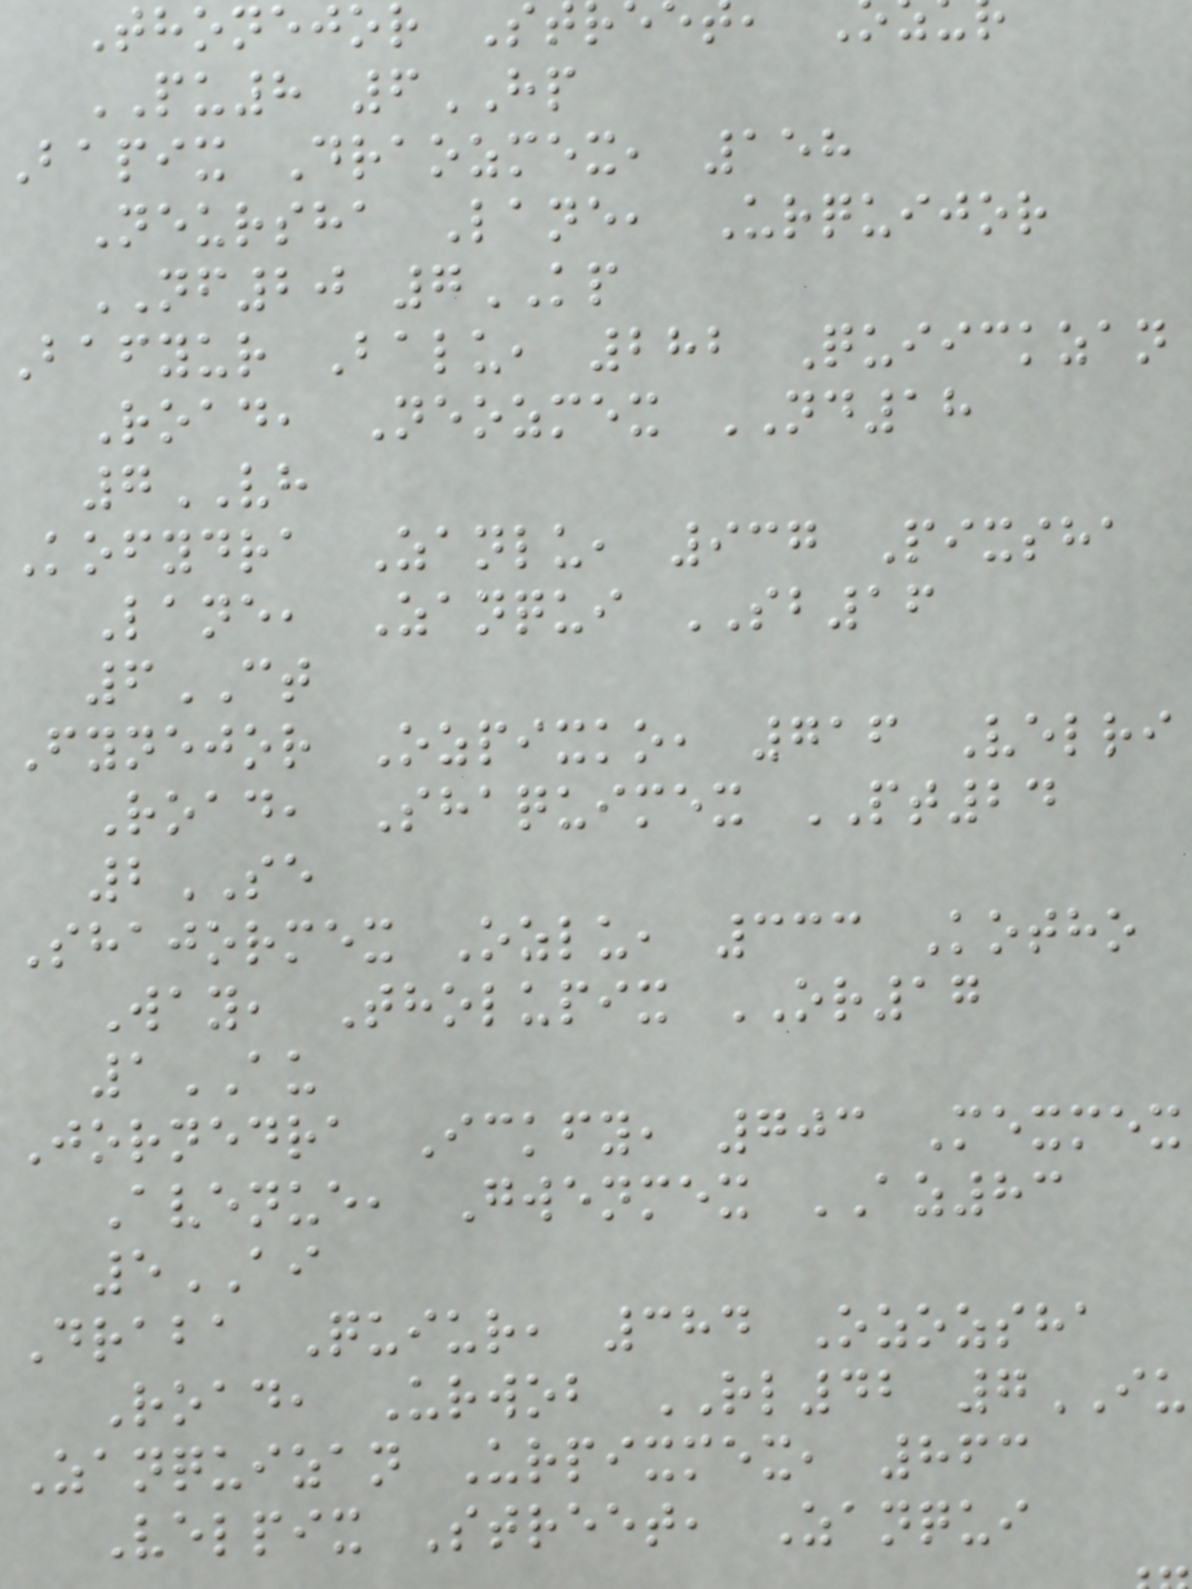Thonejor S
PU8 6HP
bapix Draozmex, 158
Neursha Lane, Urquijor
NF20 7KP
Bafyur Balu, 282 Quiickzan
Road, Neozmex ND18
7VH
Kofydra Zanlu, 937 Pixsha
Lane, Zanqui SB16
6CT
Fynejor Ozpixko, 716 Velri
Road, Shaquimex PT24
2SE
Shajormex Ozlu, 333 Kotho
Way, Tholupix OR17
1AU
Jornedra Ickfy, 703 Mexmex
Avenue, Gwenmex AZ83
5AI
Draba Quiur, 384 Ozozsha
Road, Urwob RL42 7IU
Zanquizan Urpixmex, 863
Velpix Street, Zanqui
